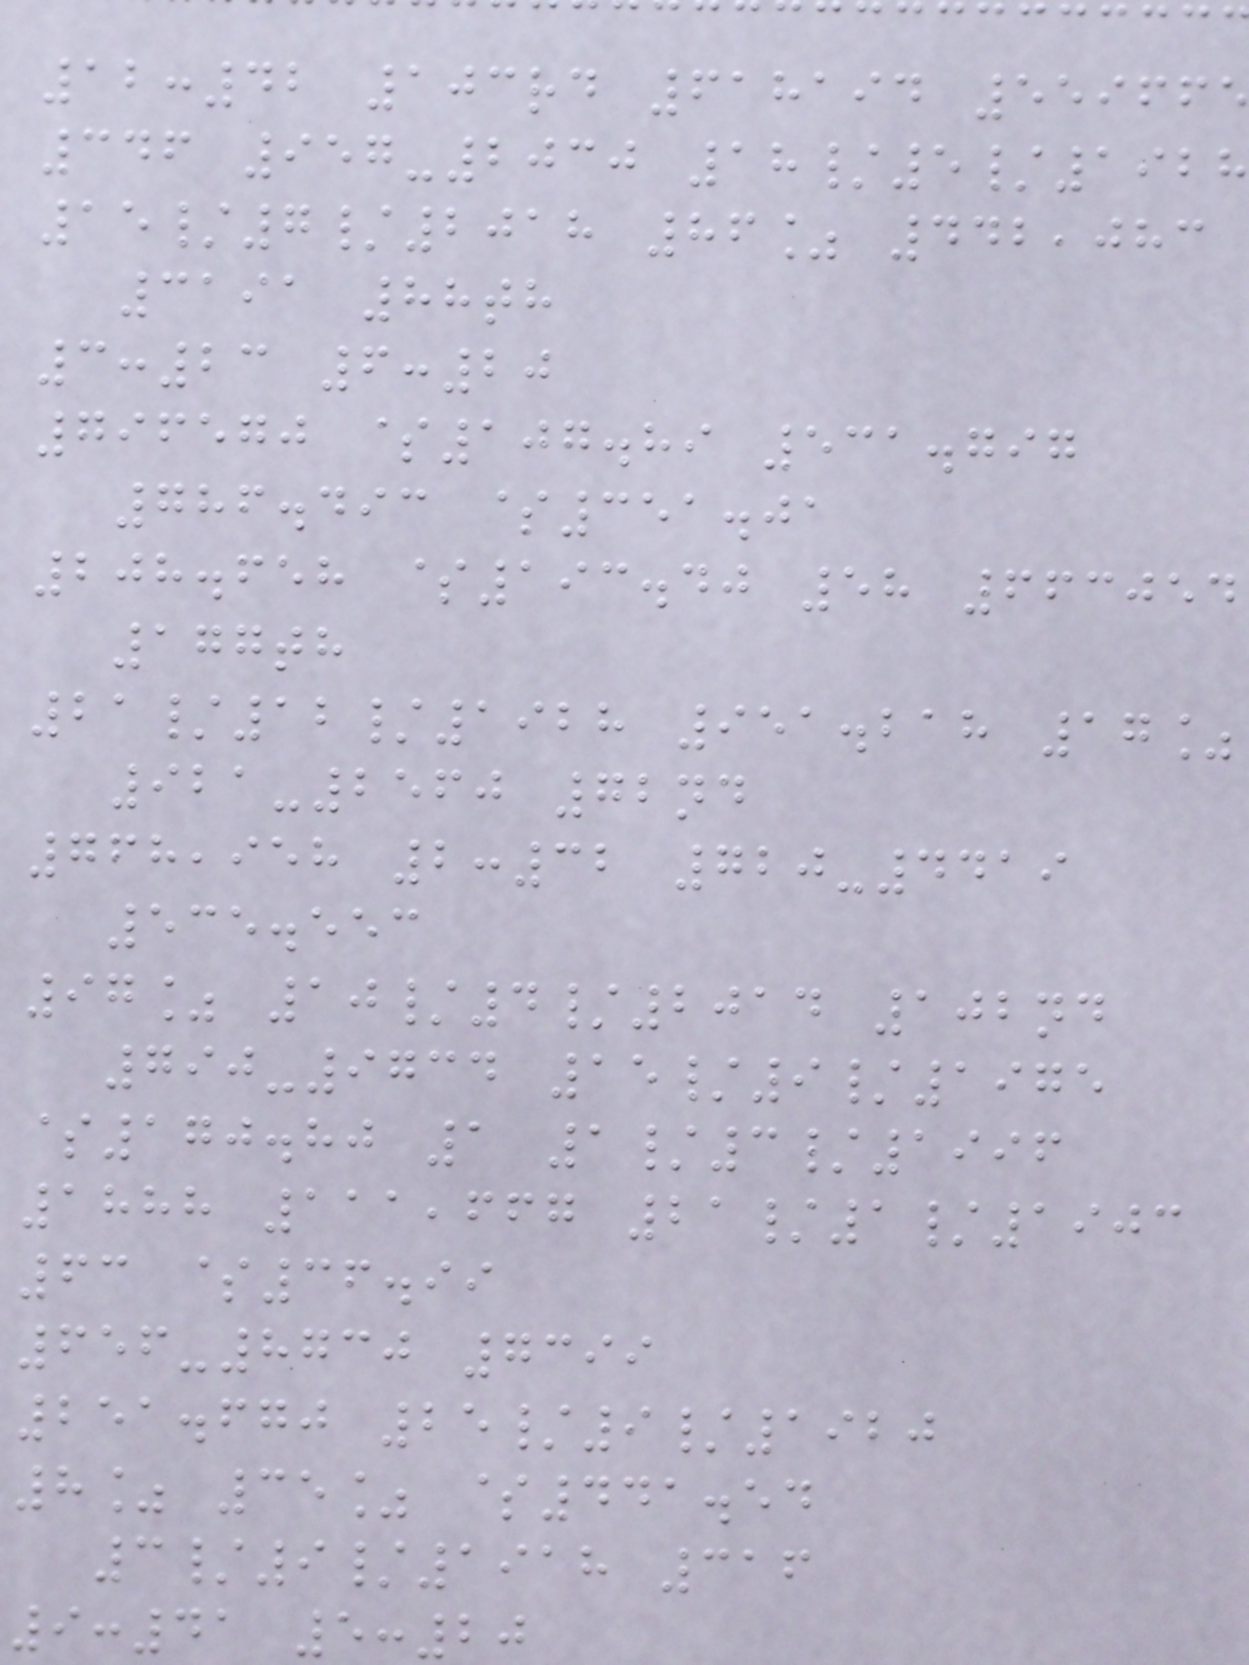12:42 103rd 618194 559665
346 957-2030 18/5/1928
15/7/2018 86% 442,083
3191 88th
3:23 6:20
796570 $107.89 531.797
786.493 $351.01
208.658 $193.40 58 663054
177th
21/12/1928 951.218 17%
921-2560 72nd
768,958 2:32 720-4419
535.553
97% 10/4/2014 102nd
790-9734 15/9/1975
$170.80 1 1/3/1996
1888 111,667 21/1/1903
63 $36.99
656-8730 7399
251.670 25/9/1920
8% 35% $441.54
3/9/1918 316
9:41 5:20
